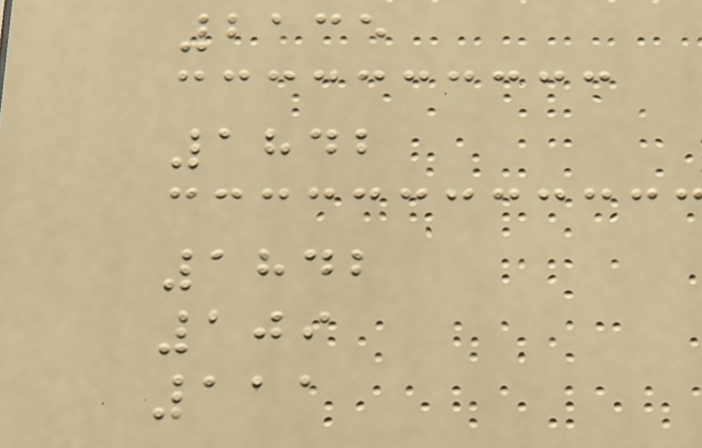2135
1842
1842
109
111
